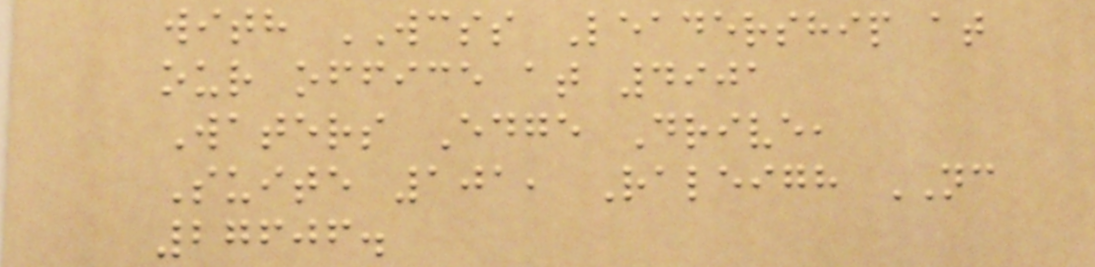with WCSS Leadership at
our office at 4901
Waters Edge Drive,
Suite 101, Raleigh NC
27606.
